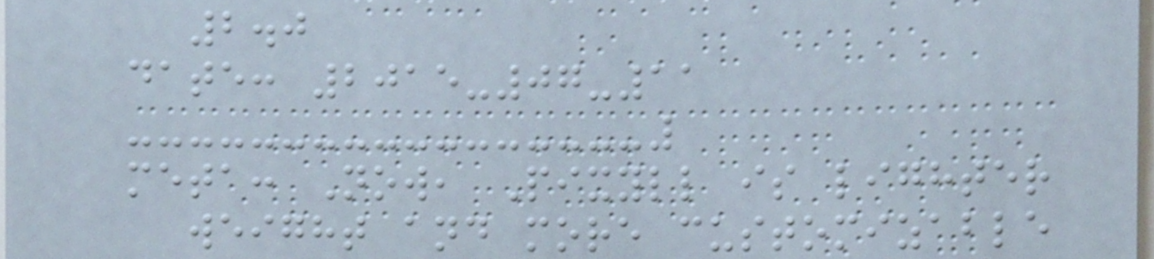2.0
date: 2015-07-11
meta: Now, Pixyll is lighter
weight and more customizable
